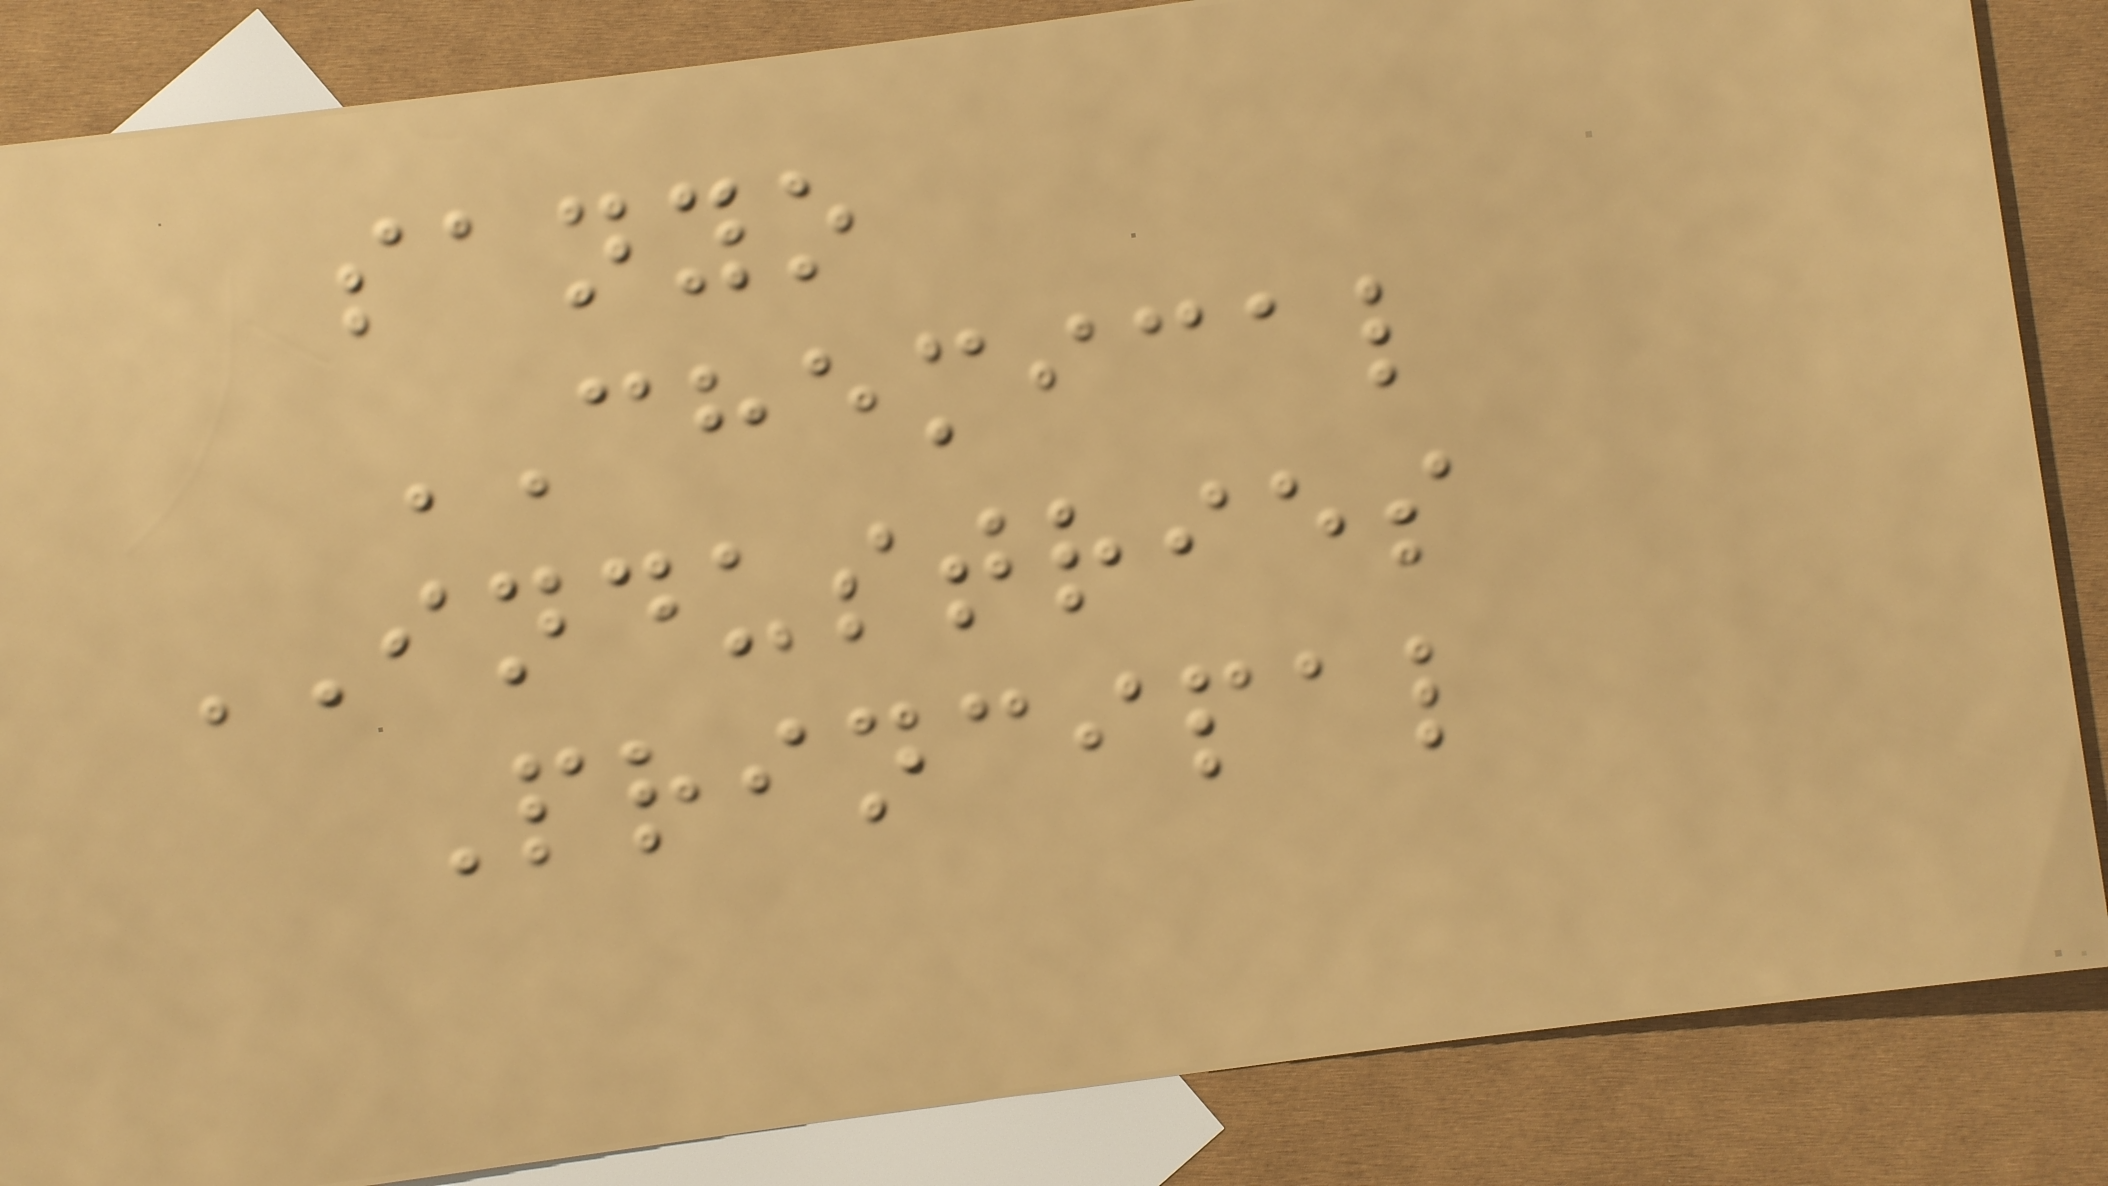sanyo
CHEMICAL
INDUSTRIES
Principal
